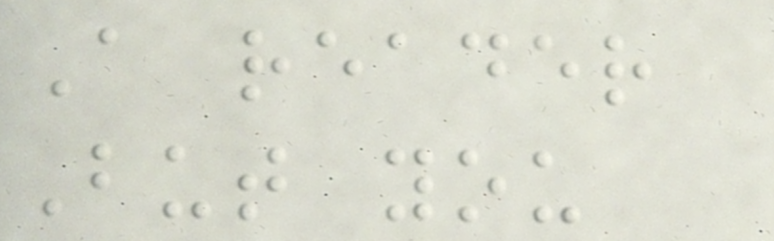A reader
But you
